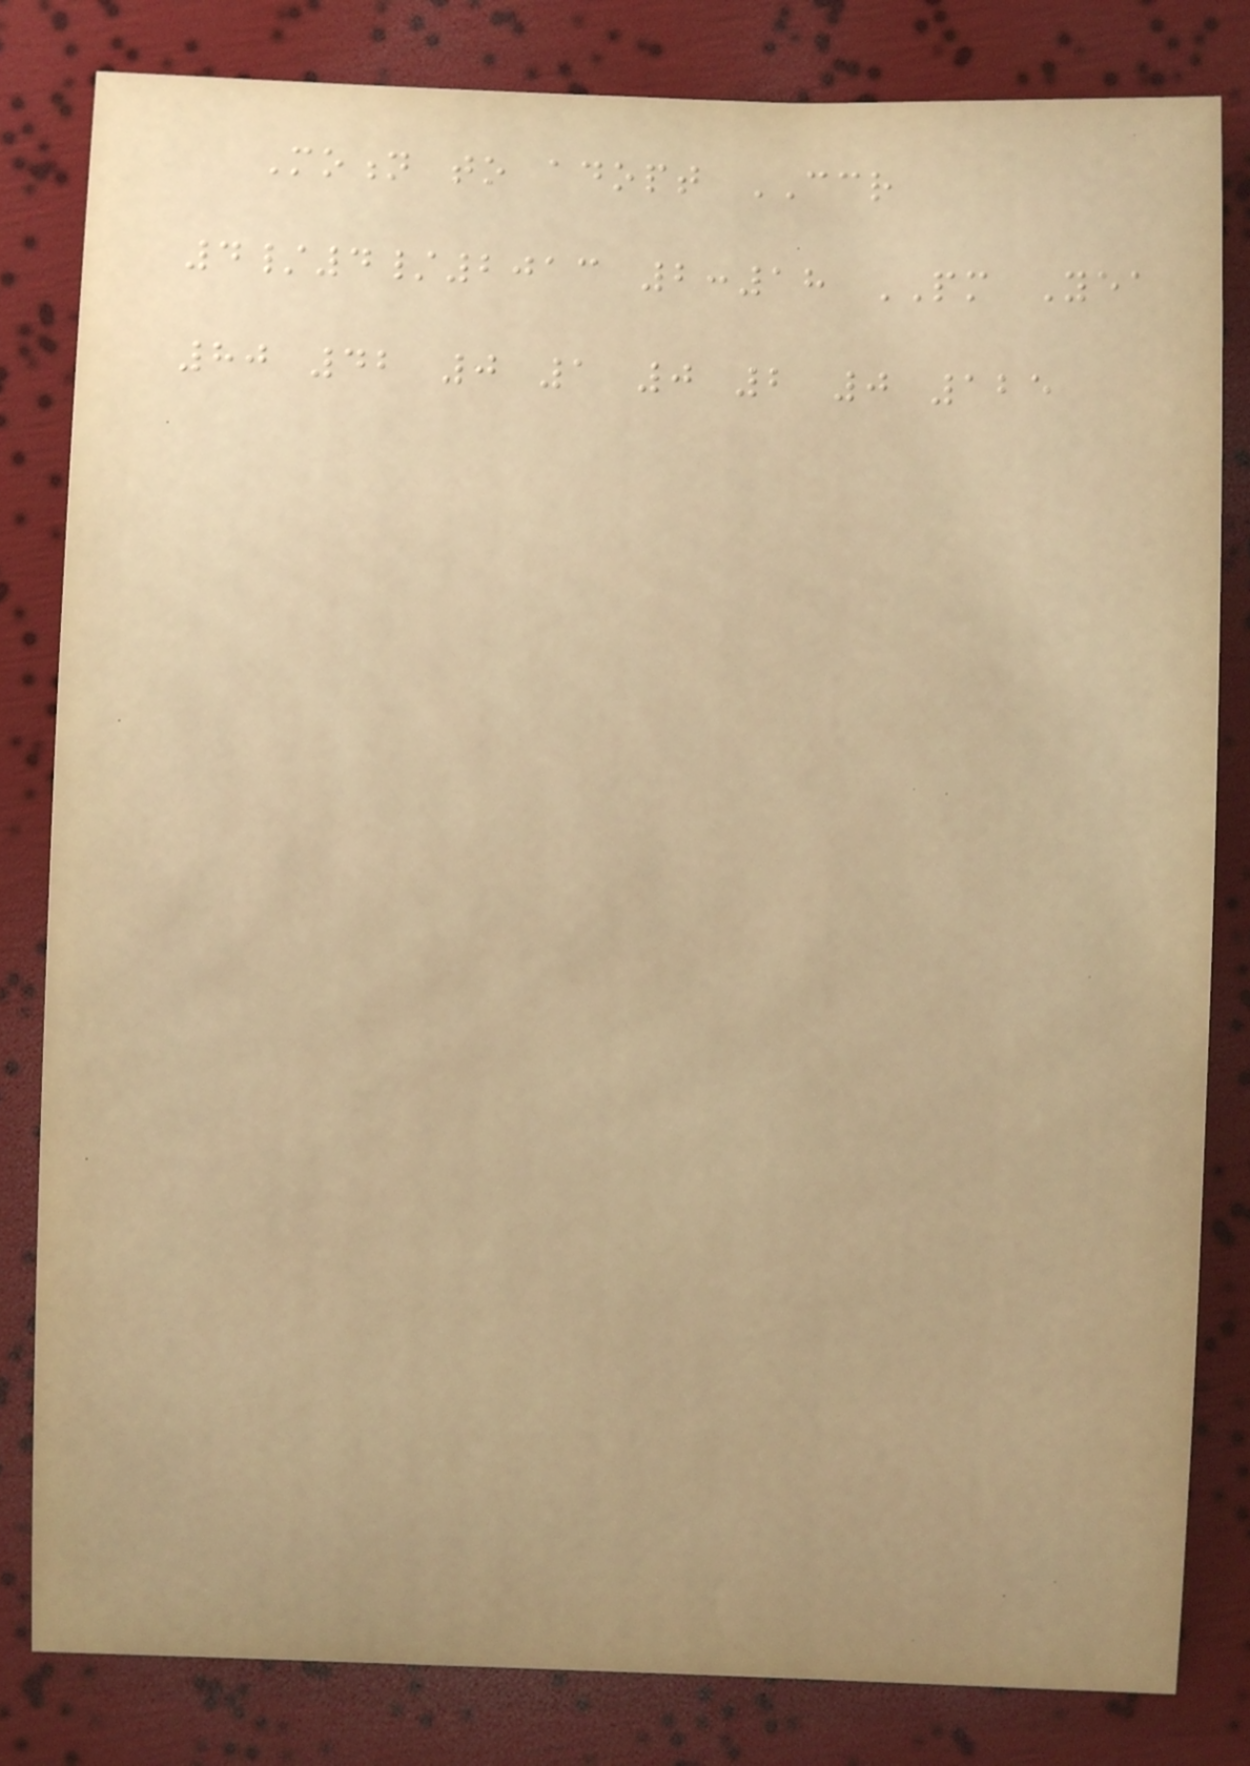Motion to adopt CCR
4/4/2013 2:18 PM Yea
80 42 0 1 0 2 0 125
